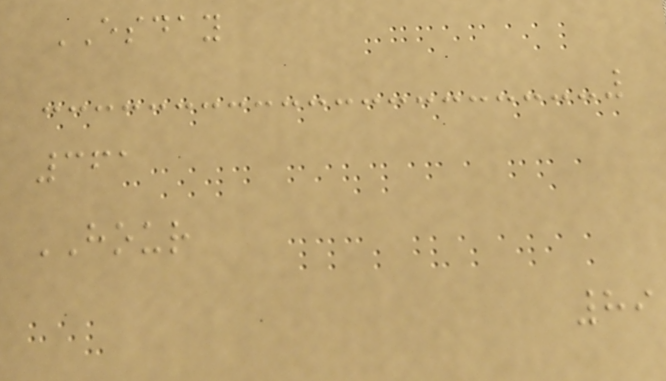ESDAY
361
HOUR
89
